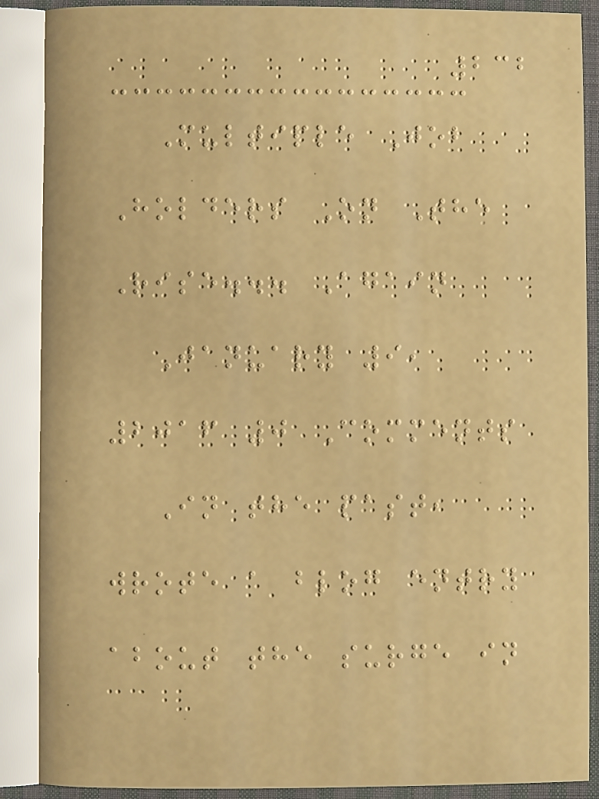232
Multiple Job
Holders On The
Rise... Again
January 9,
2016 0 Comments
In the past,
wrote a blog entry
about the surge in
